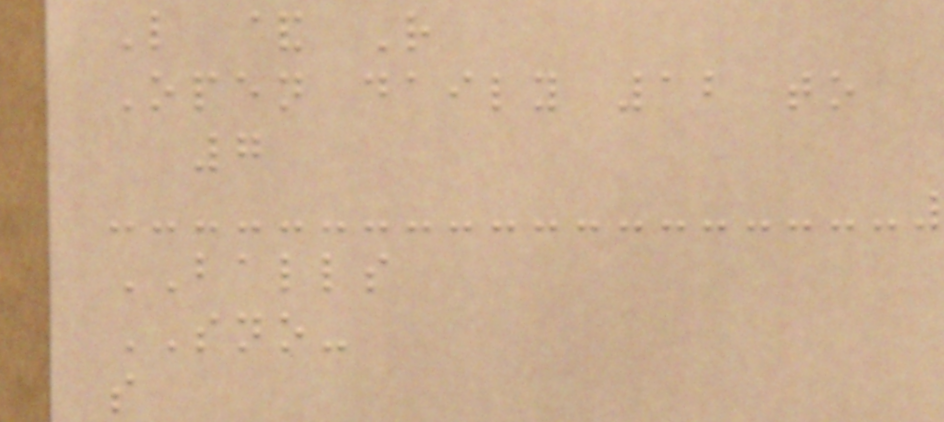L & R
Open daily 12 to
7
BALLS
SNO-
s
